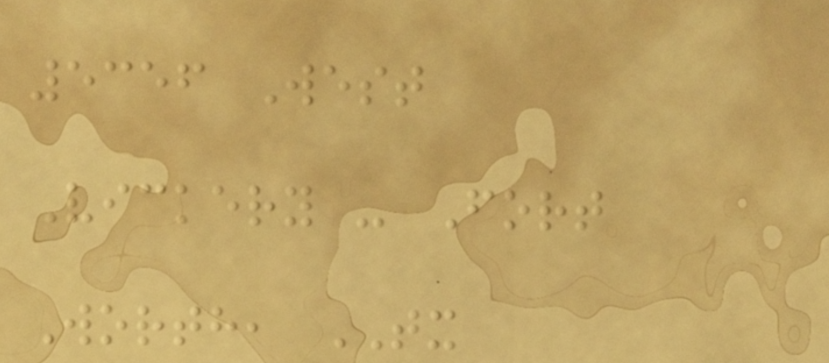5356 West
Vickery - Fort
Worth, TX
